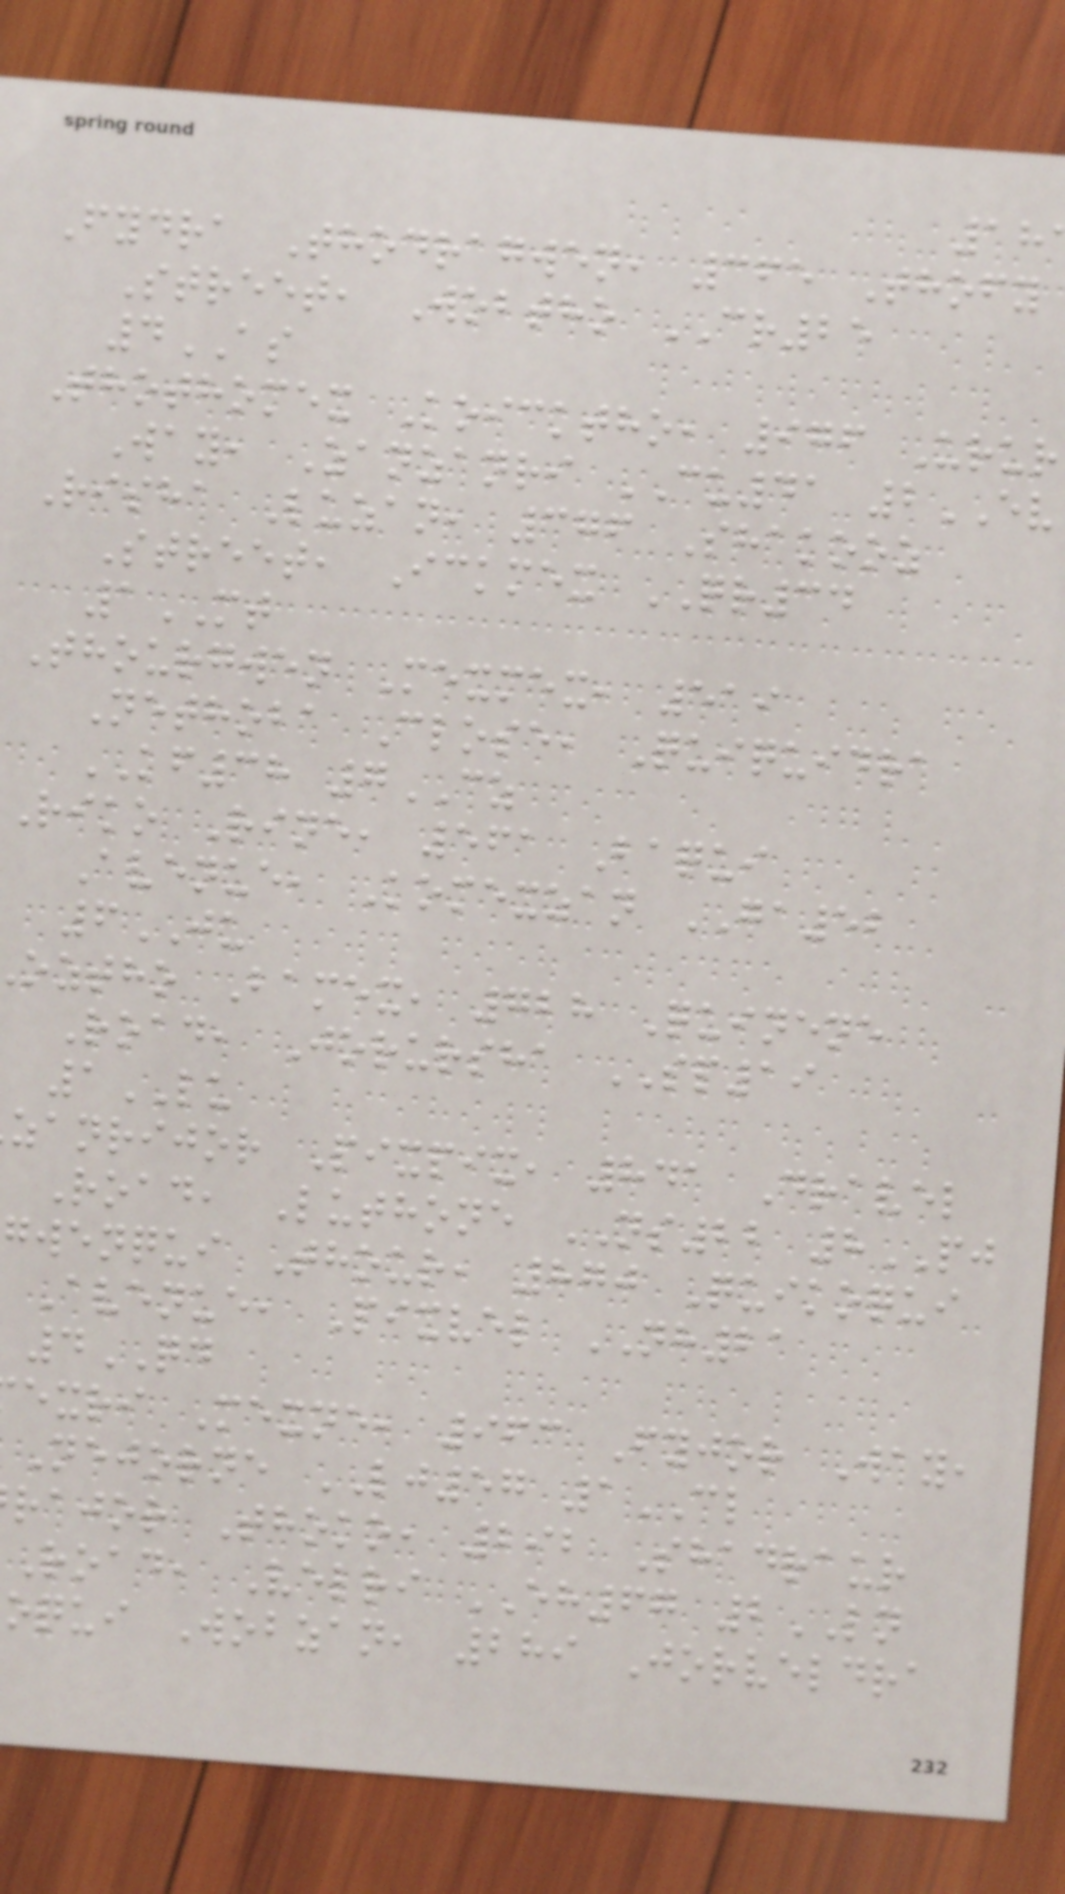Fydra Thodragwen, 365 Thofy
Street, Wobtho CR25
4AS
Thothomex Koicktho, 976 Urur
Way, Zanzanri CU41 2EV
Risha Luzan, 376 Shakooz
Street, Ickmex QR34
1MT
Thourgwen Mexmex, 519
Nethoba Close, Quiquidra
KF38 7CZ
Riko Rine, 561 Baqui
Avenue, Komexzan GA52
6JU
oztho Bamex, 728 Quinene
Road, Jorursha SP19
1LU
zanrijor Pixpix, 841 Dravel
Road, Luthone NS22 8PJ
gwenqui Thour, 870 Quikoqui
Avenue, Pixvel NH21
4QD
exri Mexne, 963 Fyjor Way,
Nejorne LJ57 1CL
rajor Thoko, 292 Shadraur
Road, Velri EH67 2LN
oqui Wobzan, 289 Jorveldra
